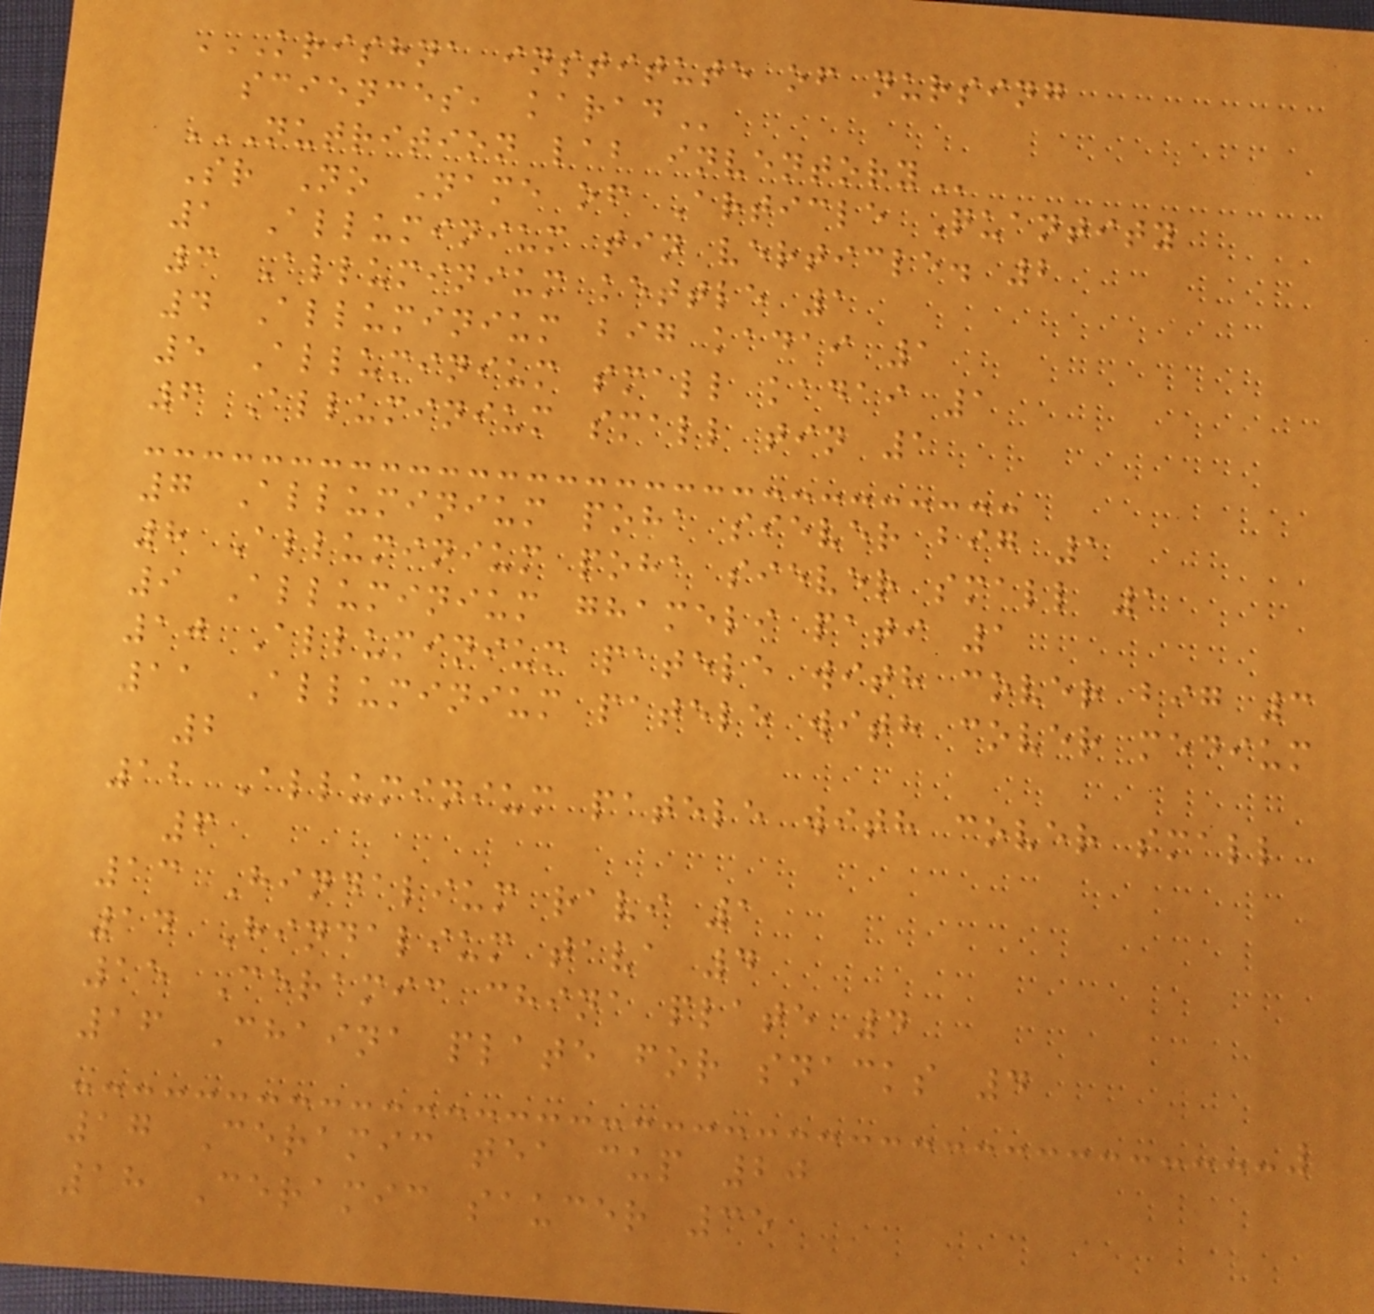KRISHNA INSTITUTE OF NURSING
SCIENCES, KARAD
NUTRITION LAB INVENTORY
Sr No Name of Article Quantity
1 Alluminium tin verticle. 2
3 Alluminium kettle 1
4 Alluminium big kadai 1
5 Alluminium small kadai 1
6 Alluminium small tin 1
7 Alluminium poha siever big 1
8 Alluminium poha siever small 1
9 Alluminium ghameli pati 1
10 Alluminium patele with cover big 3
11 Alluminium patele with cover medium
2
12 Alluminium patele with cover small
6
13 Hindalium ravi 1
14 Hindalium tava 4
15 Ceramic china plate 4
16 Chaina plate for snacks 4
17 Ceramic tea cup 20
18 Ceramic saucer 35
